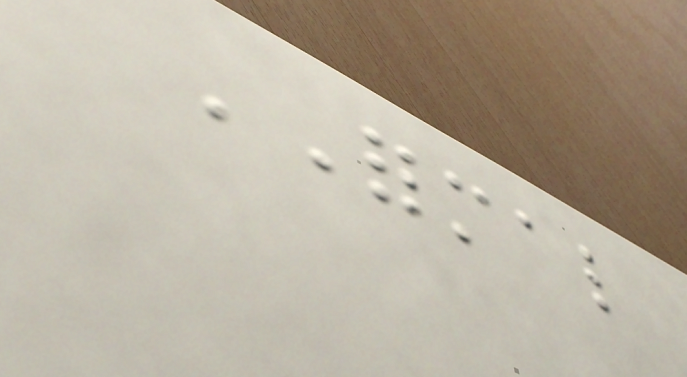FORMAL
